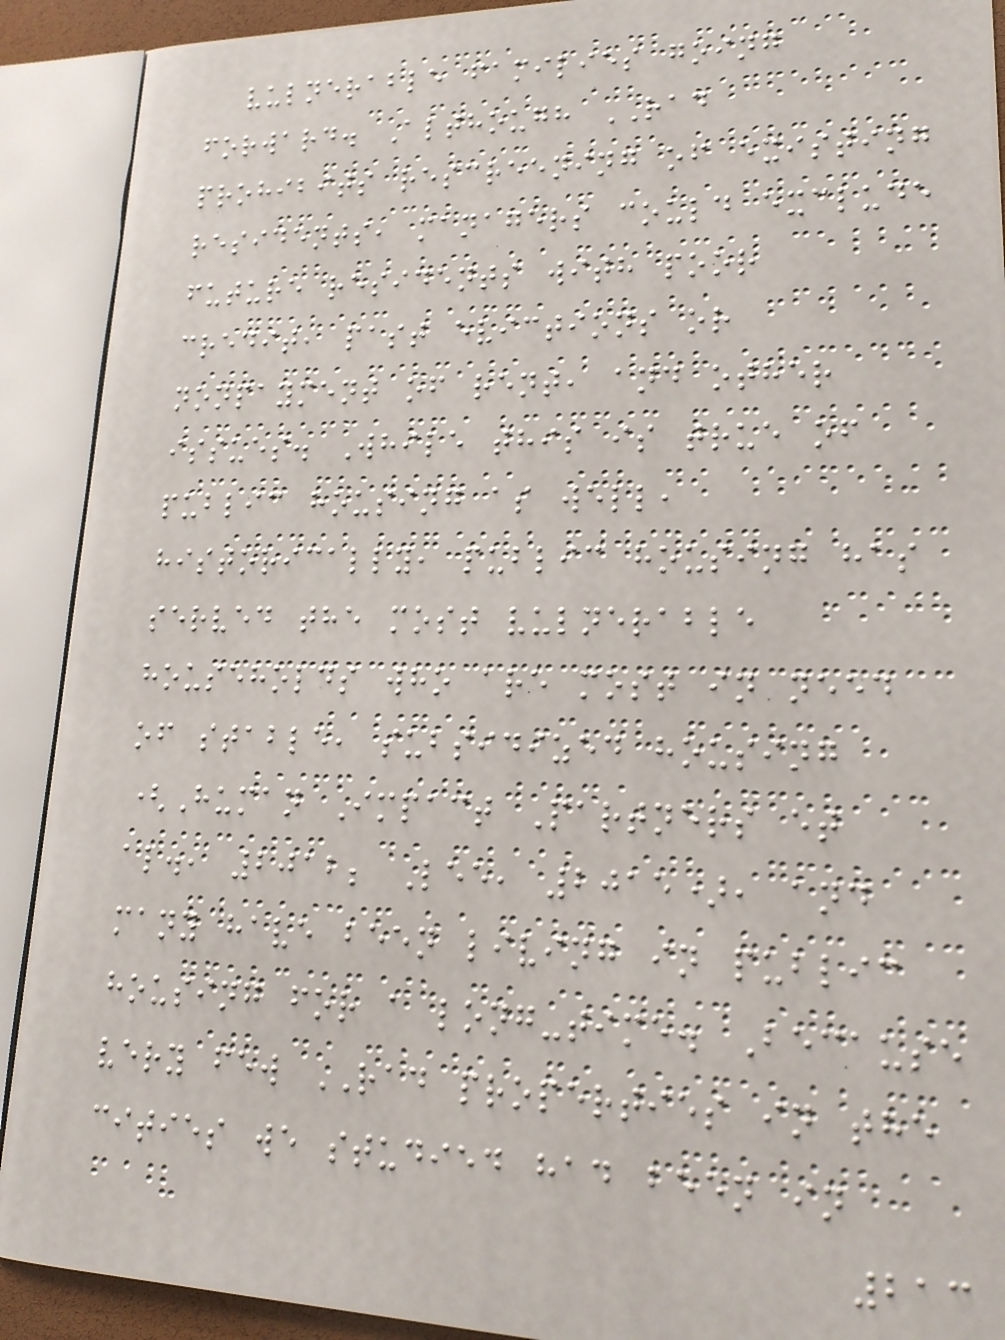vulnerable families going
forward. Although RAD
prohibits rescreening of existing
residents, managers could exclude
future residents with poor
credit, past evictions or
nonpayment of rent, and other
issues. While this is true of
public housing as well,
historically, public housing has
served the most vulnerable
households who are most in need
of stable, subsidized housing
(Human Impact Partners et
al., 2012; Lee, 2015), and
many have been living in public
housing for a long-time. Because
very few RAD properties in the
cities we studied had been in
213
